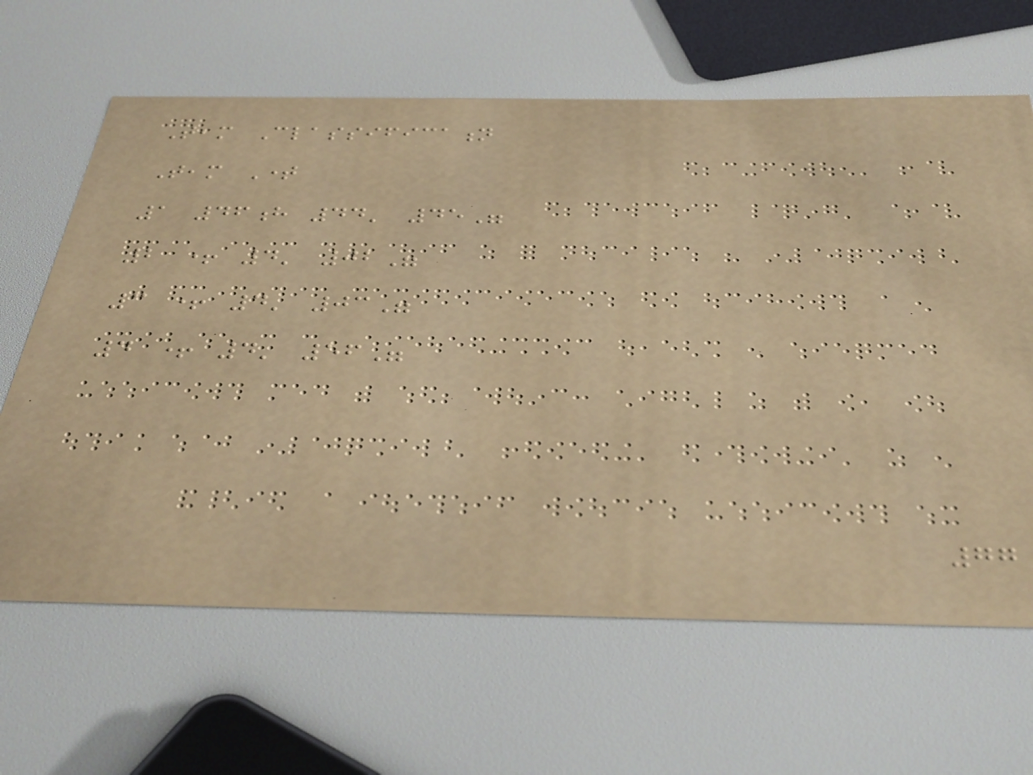Team Classification
Team Time
1 46h 44' 45"
2 + 4' 02"
3 + 4' 03"
4 + 4' 56"
77
